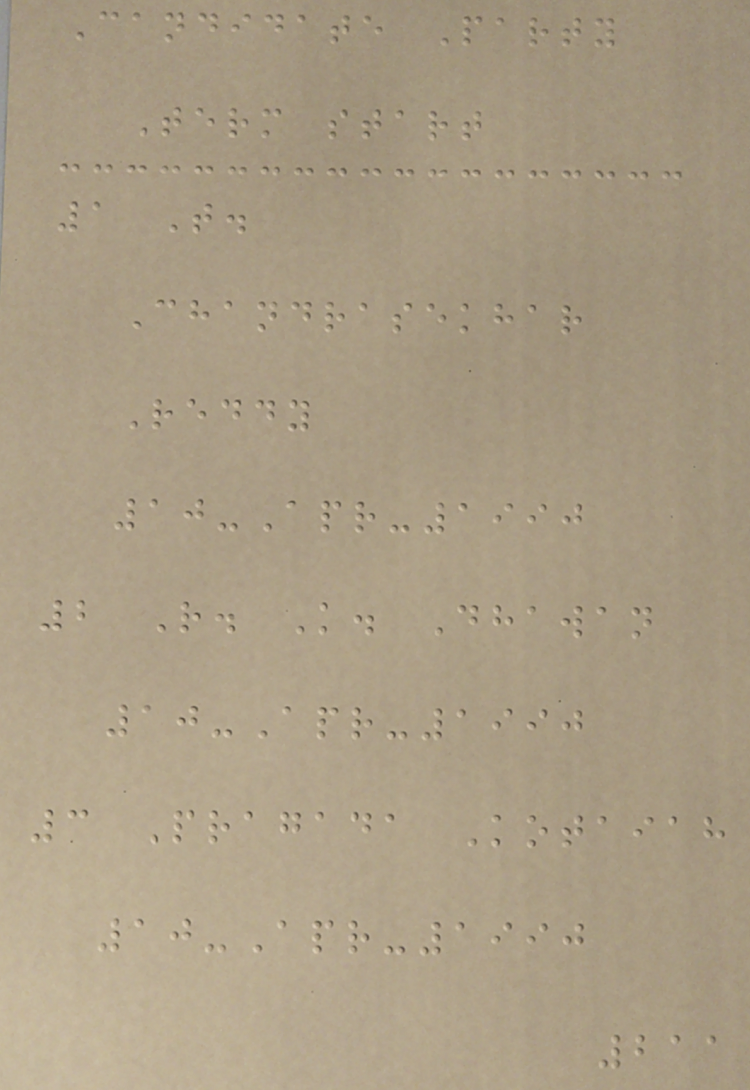Candidate Party
Term start
1 T.
Chandrasekhar
Reddy
10-Apr-1990
2 R. K. Dhawan
10-Apr-1990
3 Pragada Kotaiah
10-Apr-1990
211
